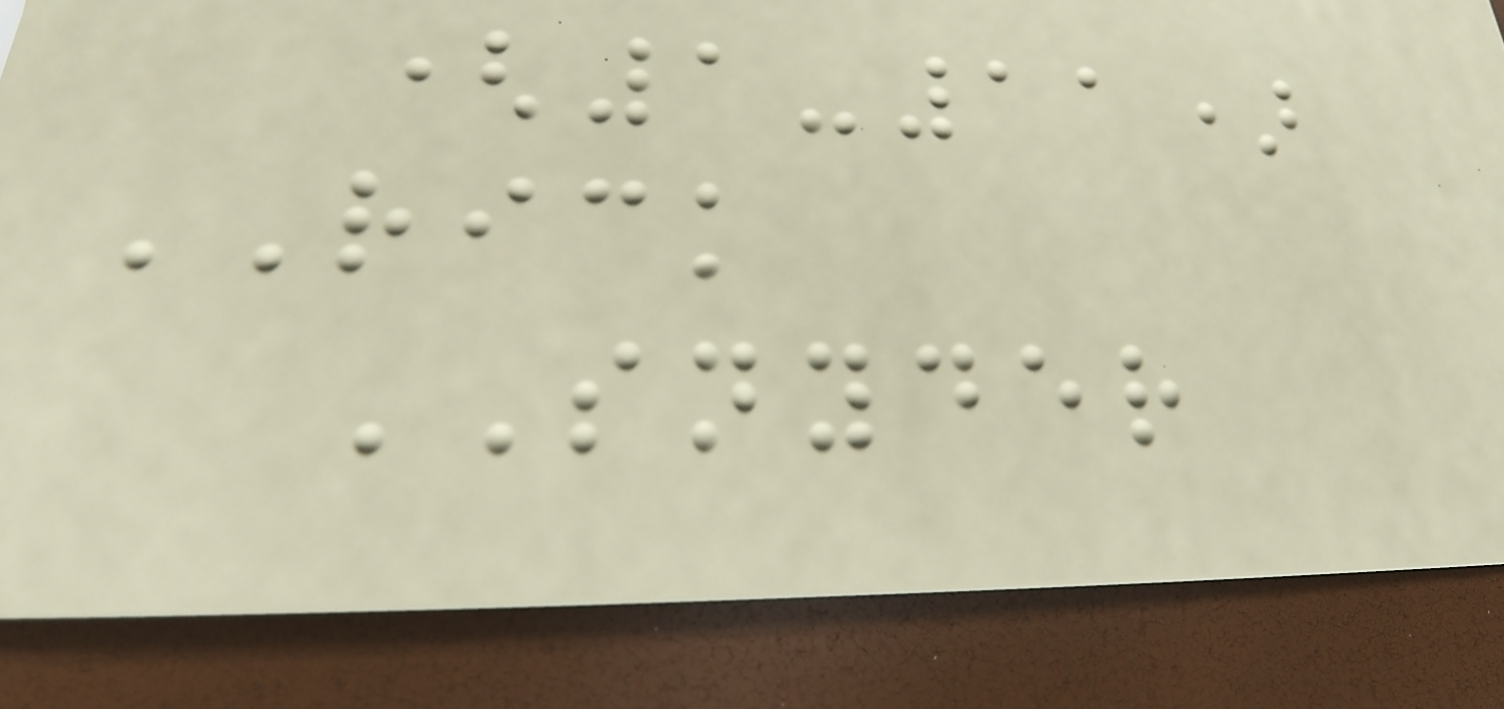(1-11)
RICK
SNYDER
